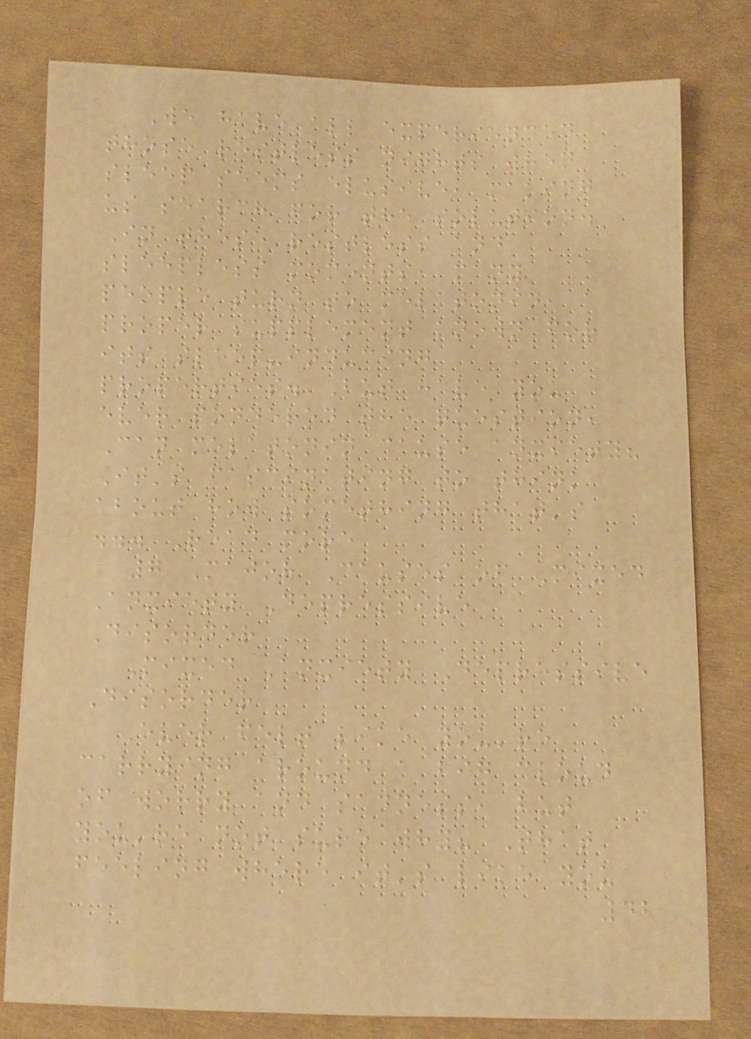We have all experienced
those restless nights when
sleep seems elusive, making
us search for the solution.
In these restless and
sleepless moments, many
people turn to melatonin, a
proper supplement known for
its sleep-inducing
properties. But have you
ever pondered the question,
Can melatonin cause anxiety?
It's fascinating to think
about how something that's
... Read more
7 Major Causes of Mixed
Anxiety Depressive
Disorder
Mixed Anxiety Depressive
Disorder
Ever felt like you're
carrying around a big cloud
of worry and sadness, but
you're not sure why? That
feeling where it's like you
42
